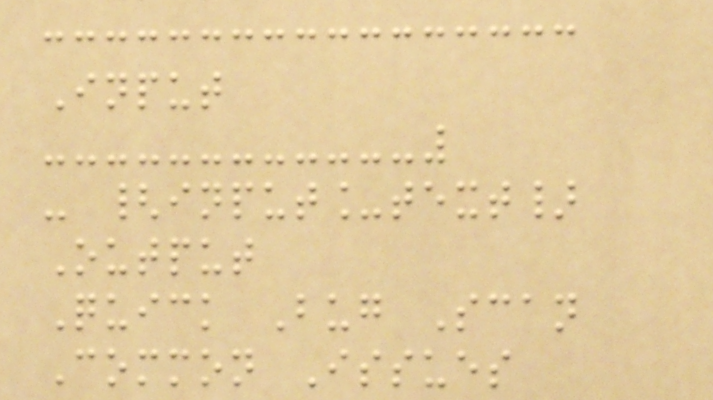Input
- {input_text}
Output
Quick Bug Scan
Common Issues
